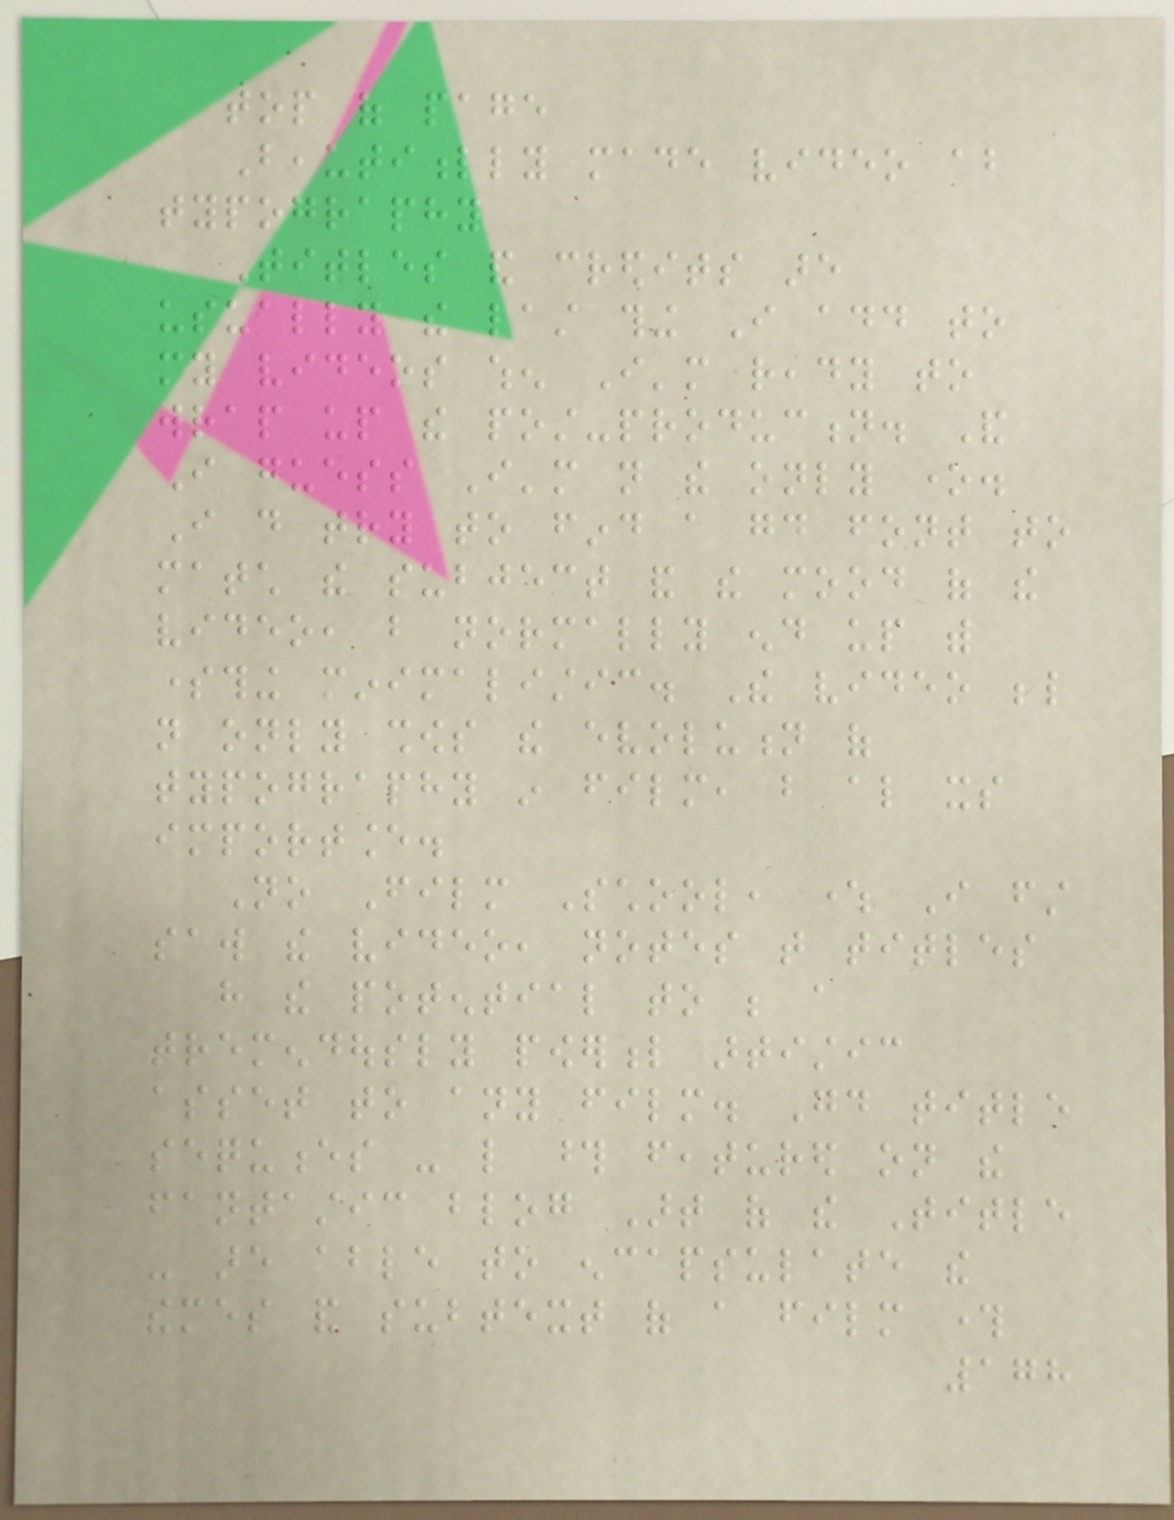top of page
Beautifully made video about
typography
Titles and credits are
usually the last thing I add to
my videos when I'm ready to
wrap up the post-production. And
I guess I'm not the only one.
I do try to find a good font to
match the subject and the mood of the
video, but normally end up with
something minimalistic. The video below
not only shows the evolution of
typography in film, but also its
importance.
No Film School, where I first
saw the video, notes that titles
have the potential to be a
tremendously powerful artistic
asset to any film. Good title
sequences - like those featured on the
fantastic blog Art of the Title
- are able to encapsulate the
themes and subtext of a film through
178
